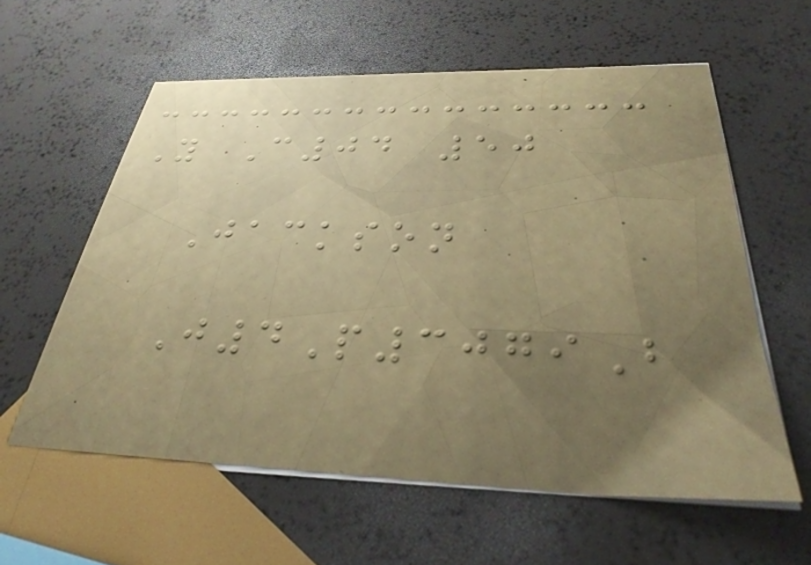Y C04 50
Jackson
J4P3079B
